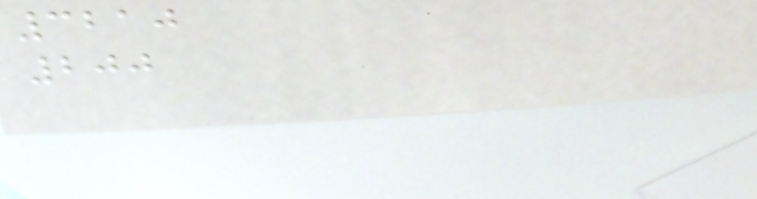3210
200
